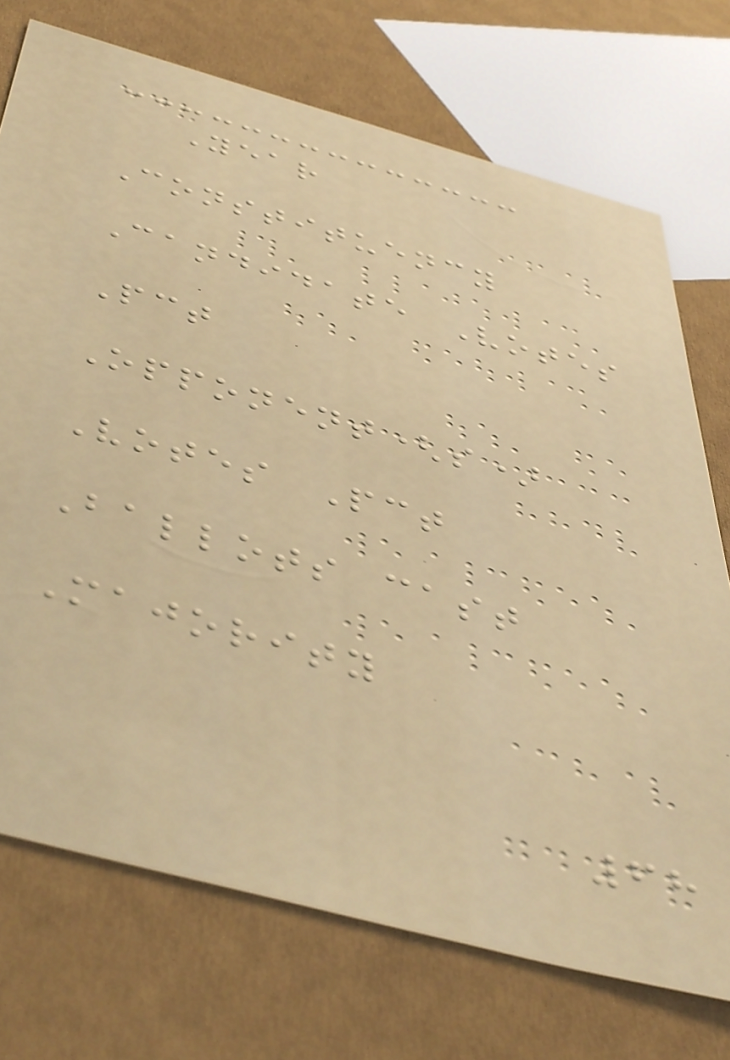Year
Constituency
Candidate Votes
Pct
Opponent(s)
Votes Pct
Ballots cast
Majority
68
